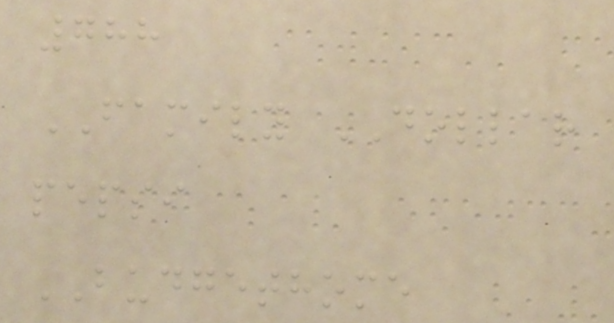788
FAMILY DOLLAR
pepsi
BUDGETHOME
